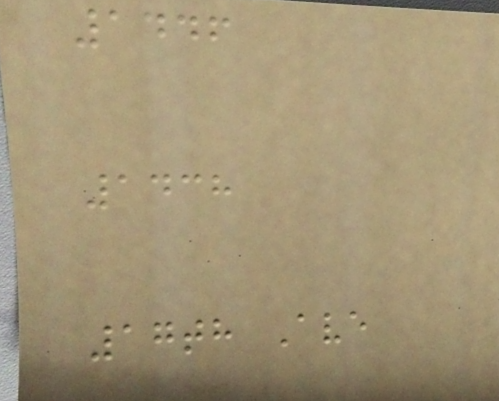1446
1438
17th Ave
